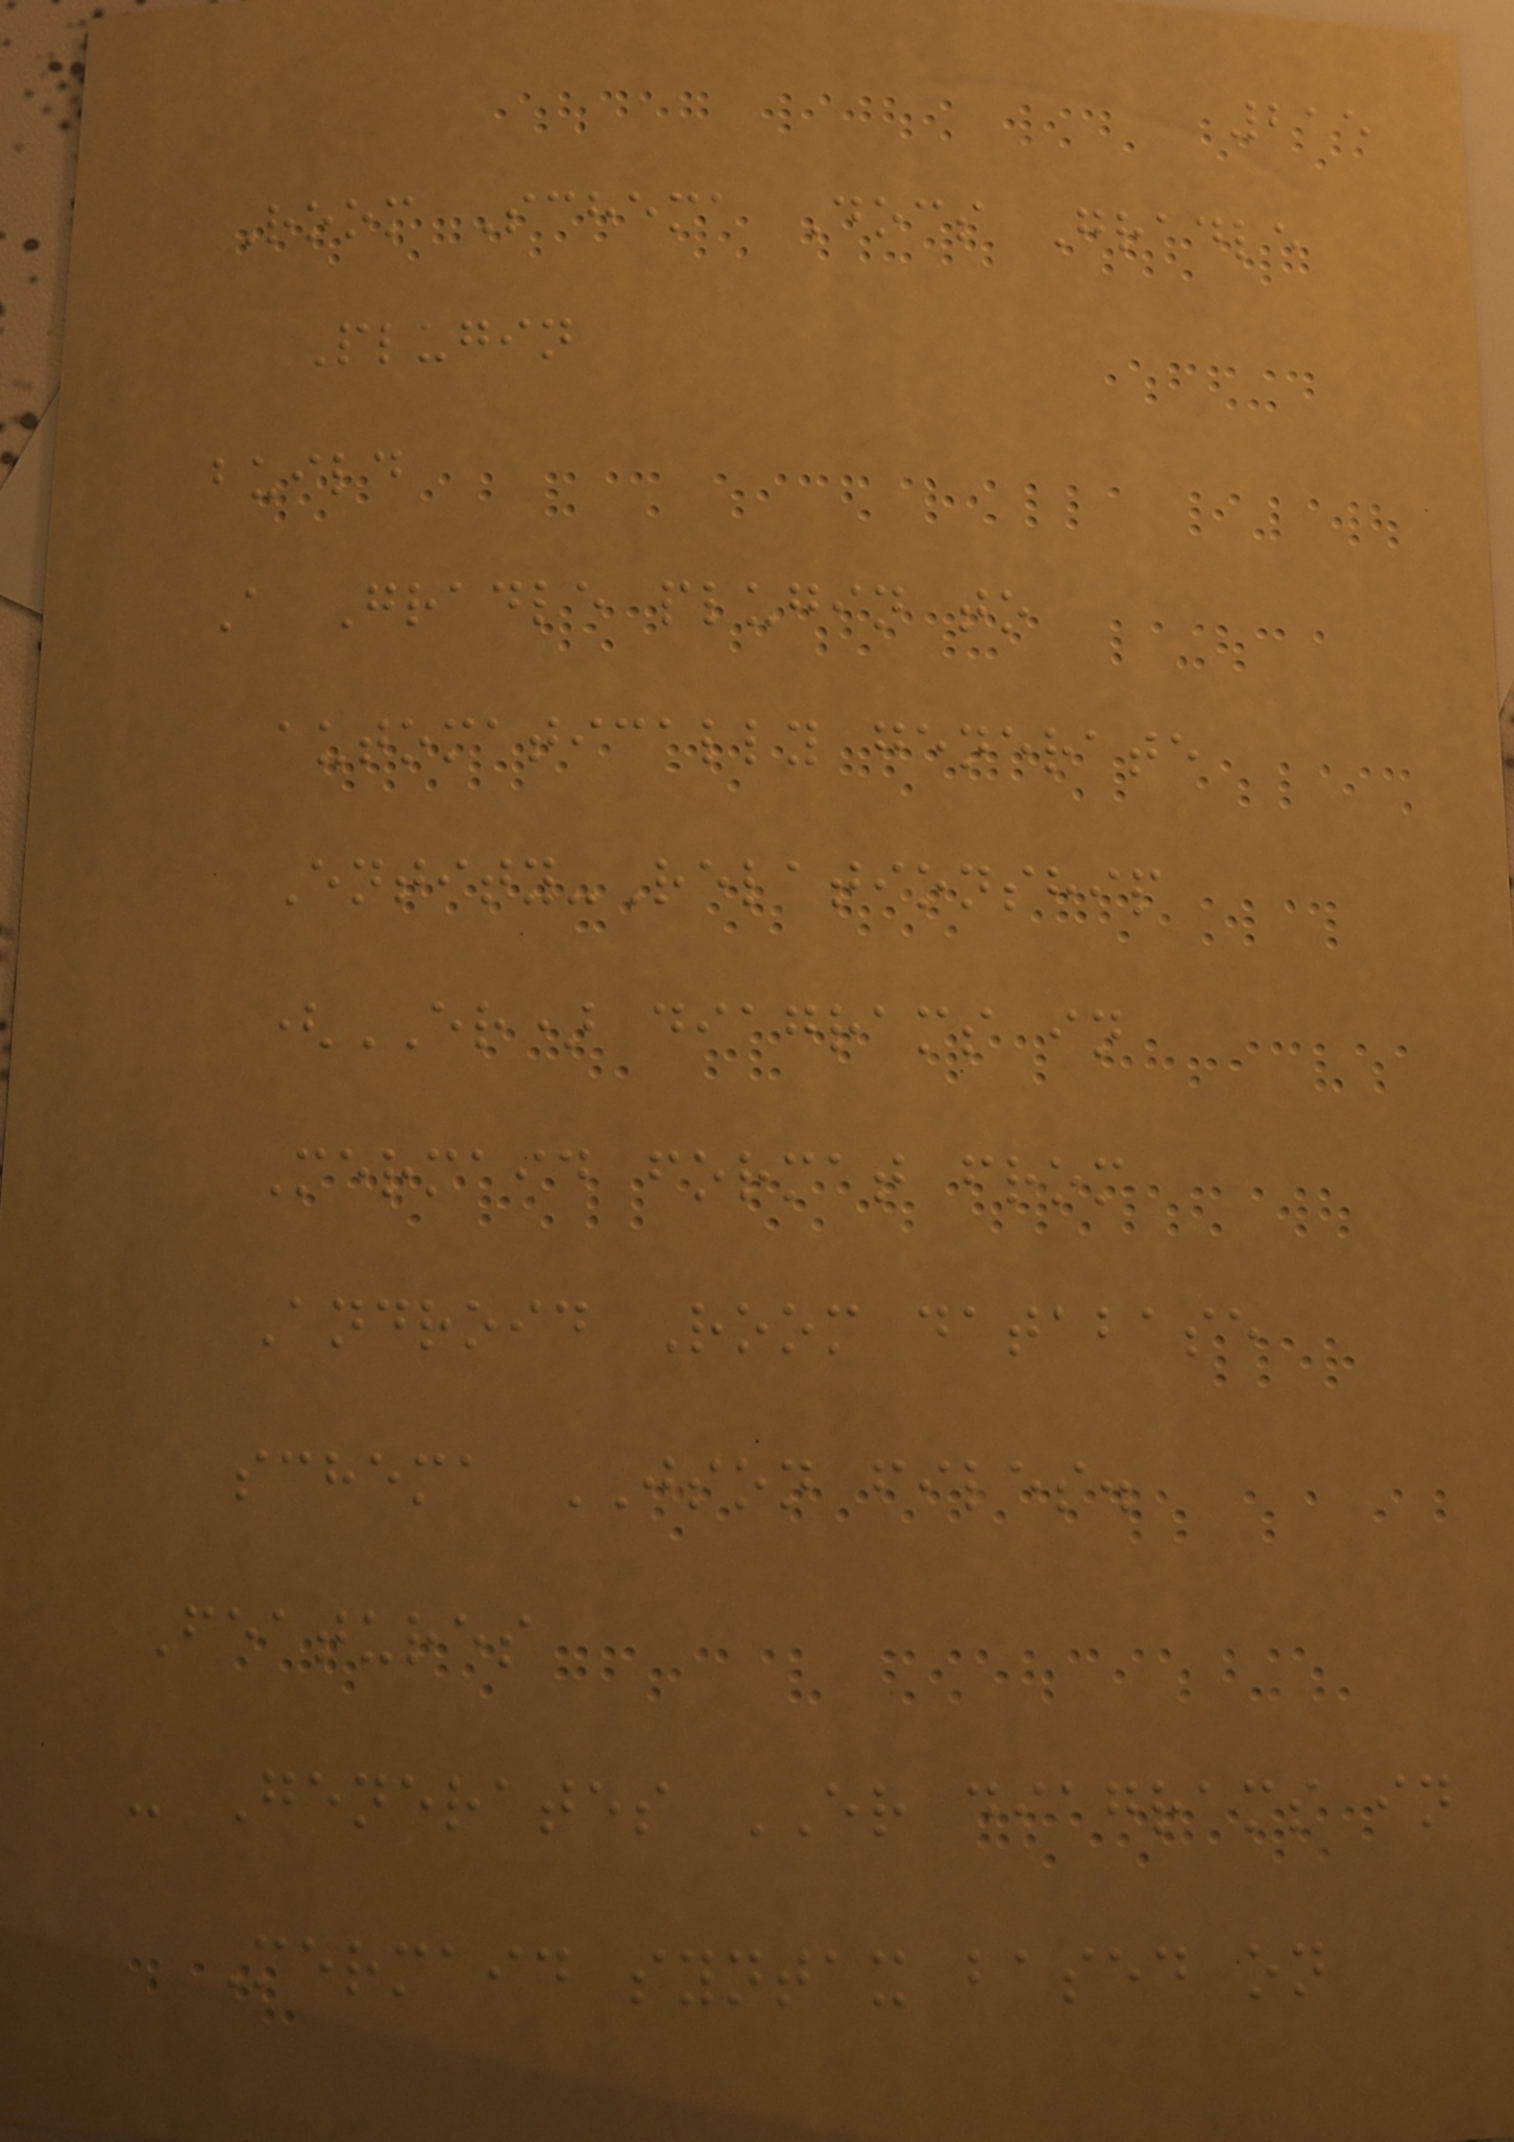215
Room Schema Docs Gradle
Plugin
build
A Gradle plugin to
automatically generate
Entity-Relationship
(ER) diagrams in
Mermaid format from
Android Room database
schema JSON files.
Features
- Generates ER diagrams in
Mermaid syntax based on
